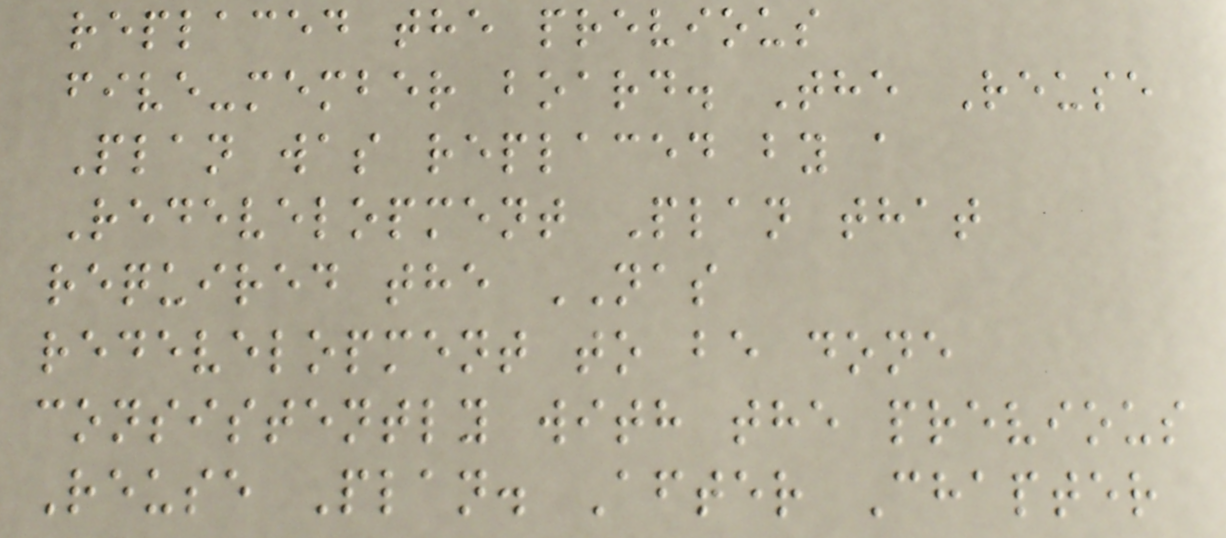replaced the previous
five-member board. The Reuse
Plan was replaced by a
Redevelopment Plan that
required the NAS
redevelopment to be done
consistently with the previous
Reuse Plan. After Chapter
